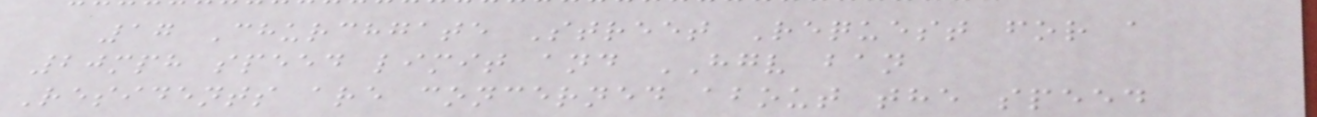17 Churchgate Street Request for a
20mph speed limit and HGV ban
Residents are concerned about the speed
